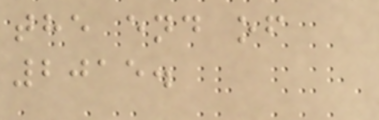the end of
2015.
